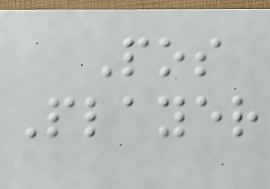Pos
Player
